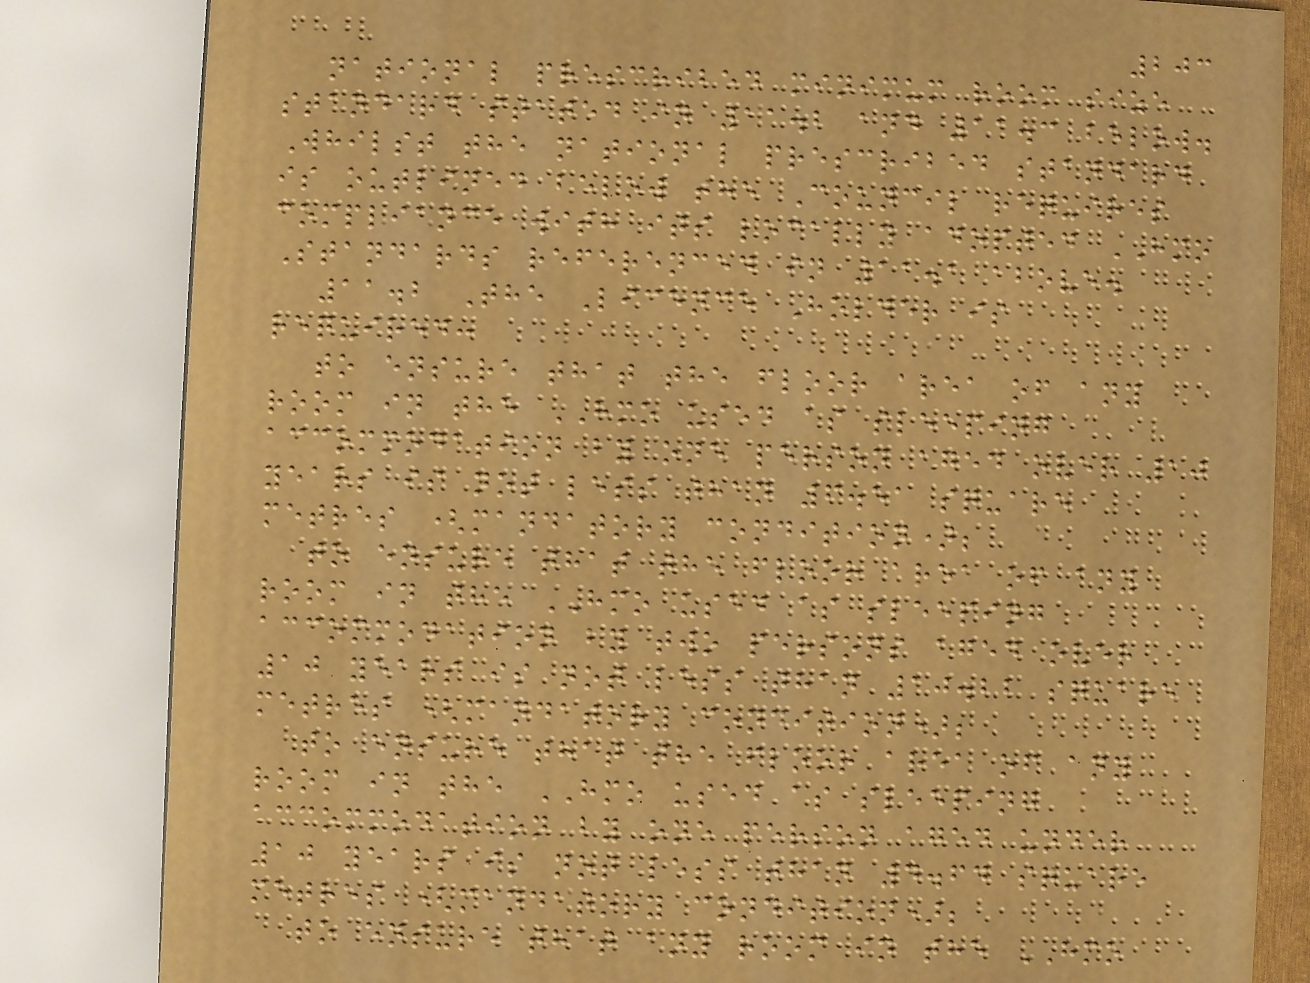203
national prescribed minimum room size
standard stated in 11.2 and 11.3 below.
Whilst the national prescribed standard
is outlined below the Council requires
compliance with its locally adopted HMO
Standards referenced in 11.1 above.
11.2 The Licence Holder is
required:
to ensure that the floor area of any
room in the HMO used as sleeping
accommodation by one person aged over 10
years is not less than 6.51 square
metres (mandatory condition);
to ensure that the floor area of any
room in the HMO used as sleeping
accommodation by two persons aged over
10 years is not less than 10.22 square
metres (mandatory condition);
to ensure that the floor area of any
room in the HMO used as sleeping
accommodation by one person aged under
10 years is not less than 4.64 square
metres (mandatory condition);
to ensure that any room in the HMO
